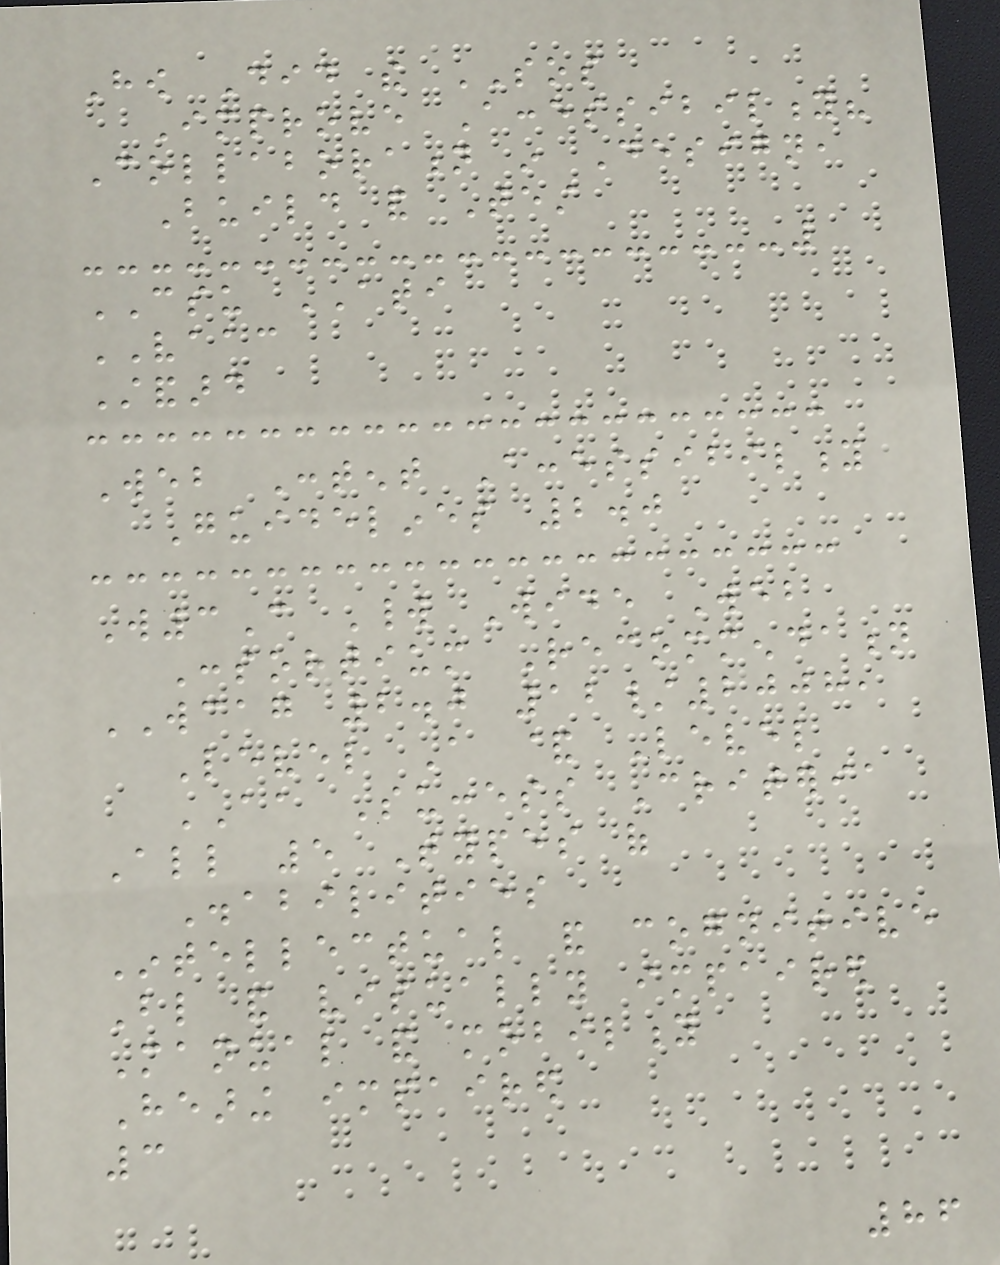How Did the SOS
Improve Accessibility?
Collaboration in Design,
Build and Test
CSU ATI
VAAC
Standard
Web Content Accessibility
Guidelines 2.0
W3C World Wide Web
Consortium Recommendation
WCAG 2.0 12/2008,
Level A & Level
AA Success Criteria
All 5 Types of
Disabilities
Intellectual and cognitive
Blind and visually impaired
Manual and mobility
Hearing impaired
3
86
